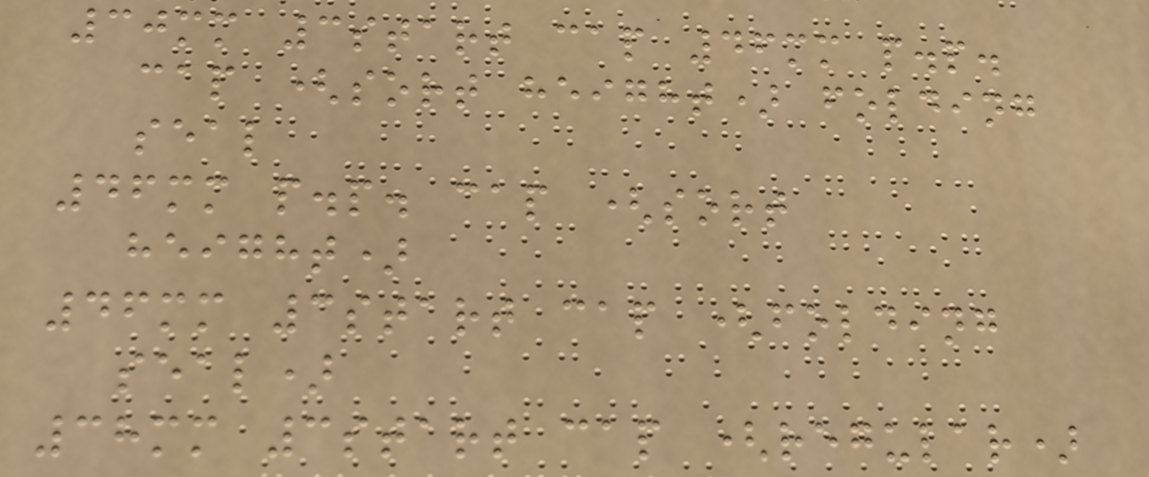30mm 3start cap 46mm p.p.
cap (sort height) folding
seal
46mm p.p. cap (sort
height)
46mm 3start cap (folding
seal)
38mm 3start cap (regular)
